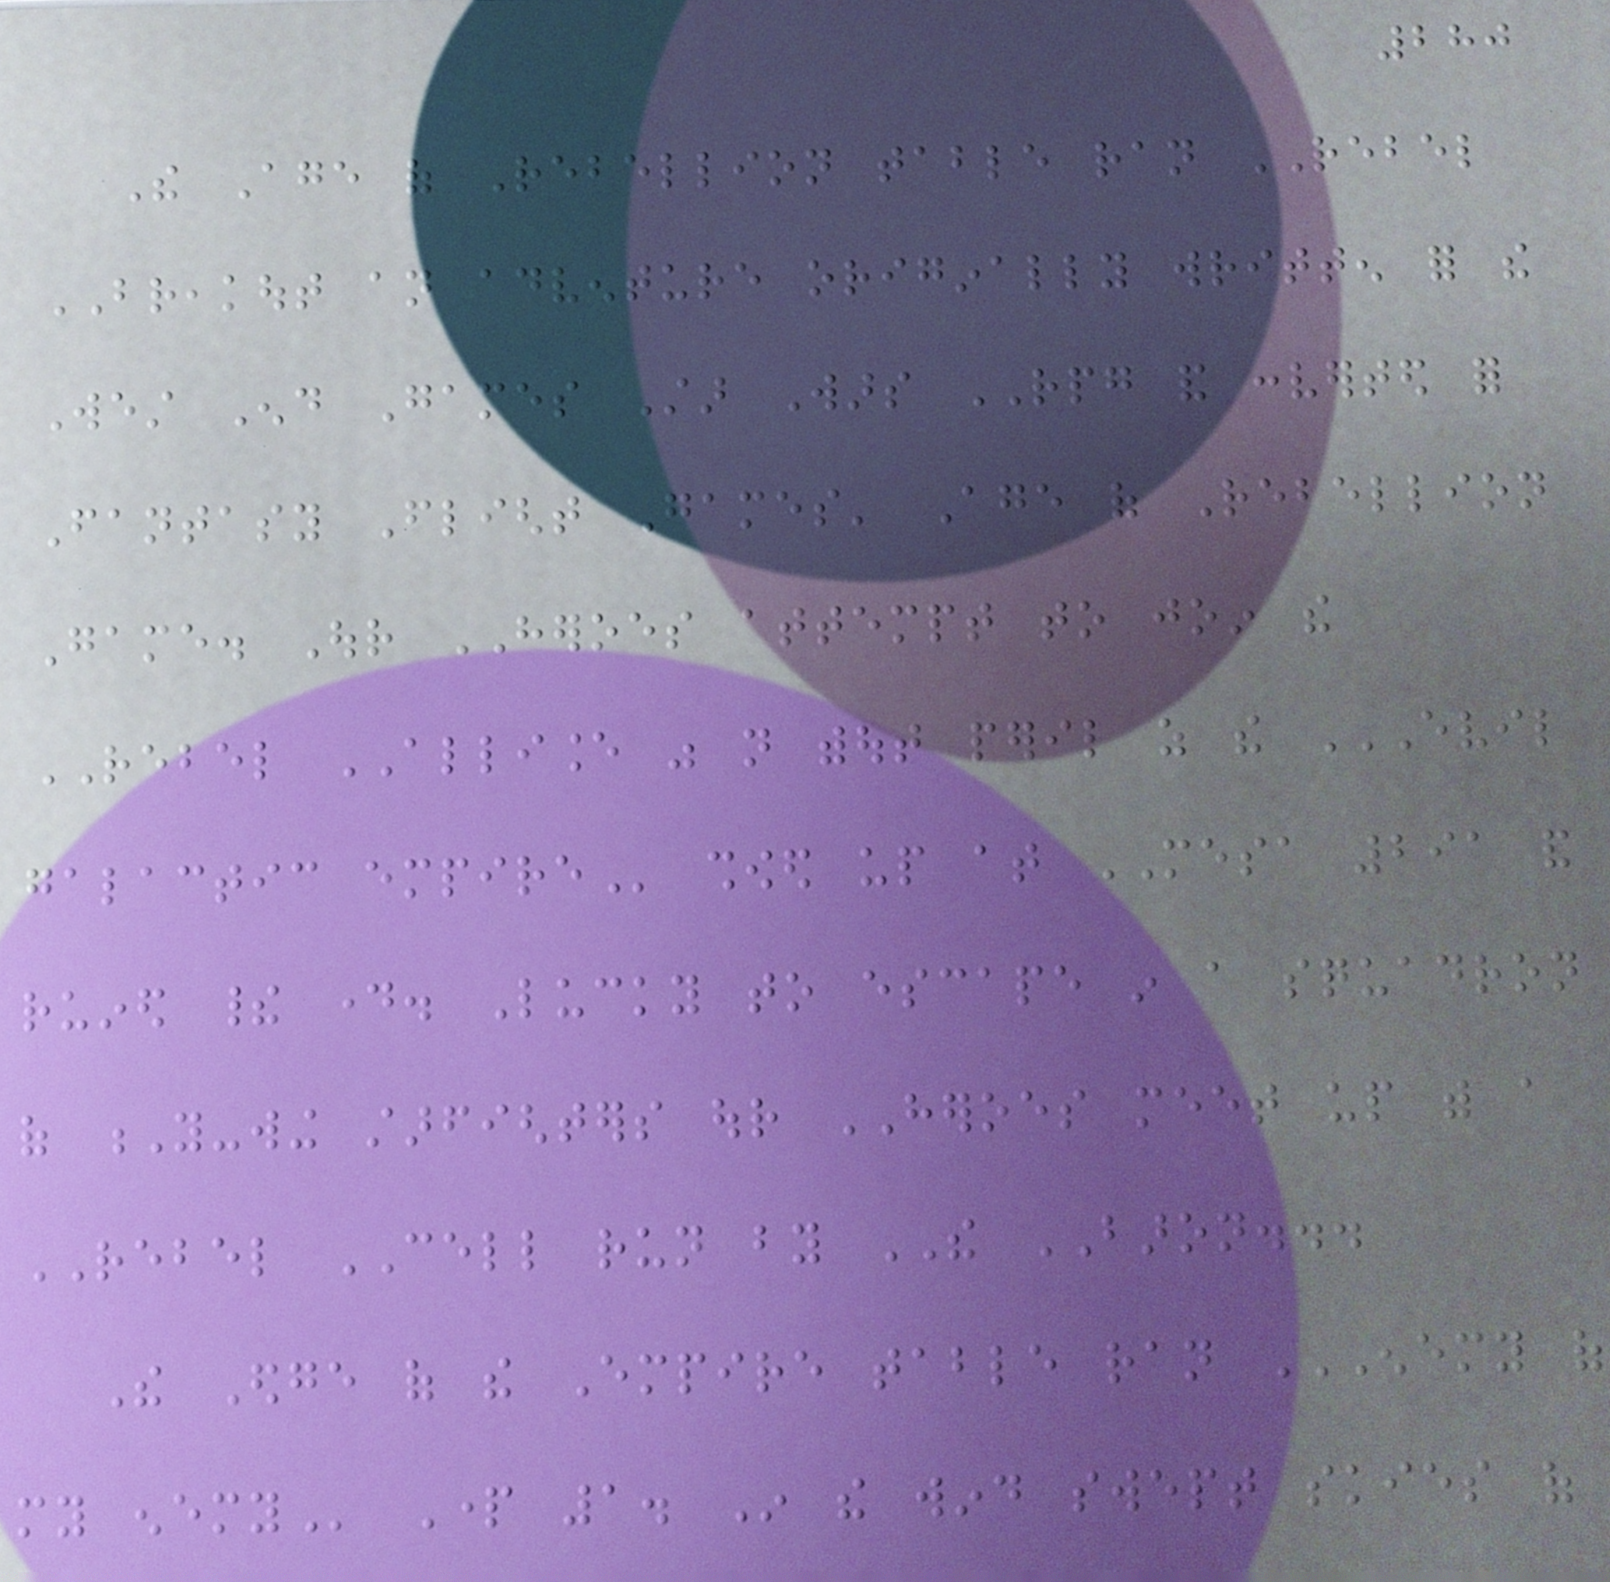280
The Age of Rebellion table ran REBEL
BREAKOUT an adventure originally written for the
West End Games Star Wars RPG and converted for
Fantasy Flight Games' Age of Rebellion
Game. Our HEROES attempt to join the
REBEL ALLIANCE was not without peril as the EVIL
GALACTIC EMPIRE showed up at MESA 291 and
ruined their day. Lucky to escape in a squadron
of Y-wing starfighters our HEROES meet up with a
REBEL CELL run by THE BARON...
The Edge of the Empire table ran ENEMY OF
MY ENEMY Part 1. In the wind swept skies of
